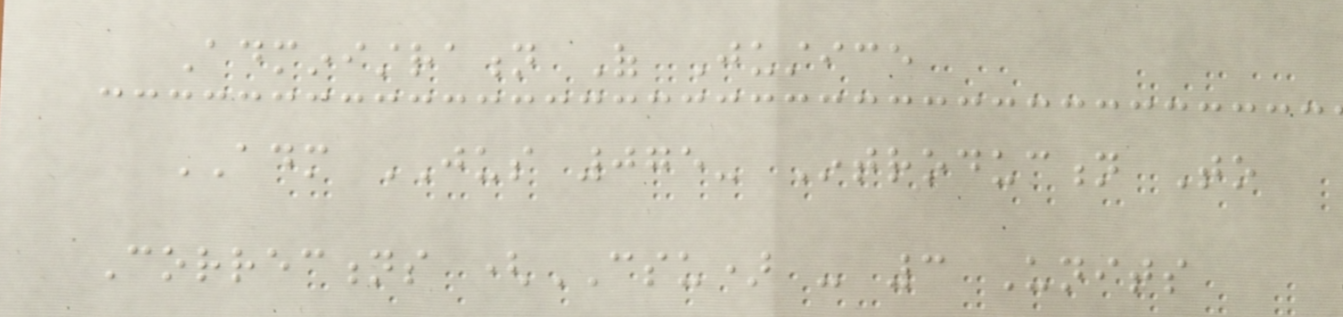Administration Of Justice
ADM JUS 075- Introduction To
Corrections (CSU) - 3 Units
